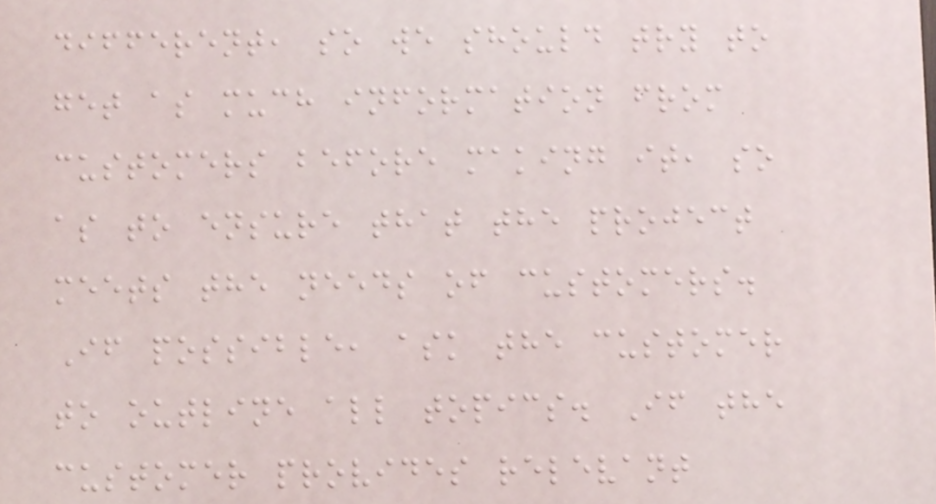different, so we should try to
get as much information from
customers before making it, so
as to ensure that the project
meets the needs of customers.
If possible, ask the customer
to outline all topics. If the
customer provides relevant
